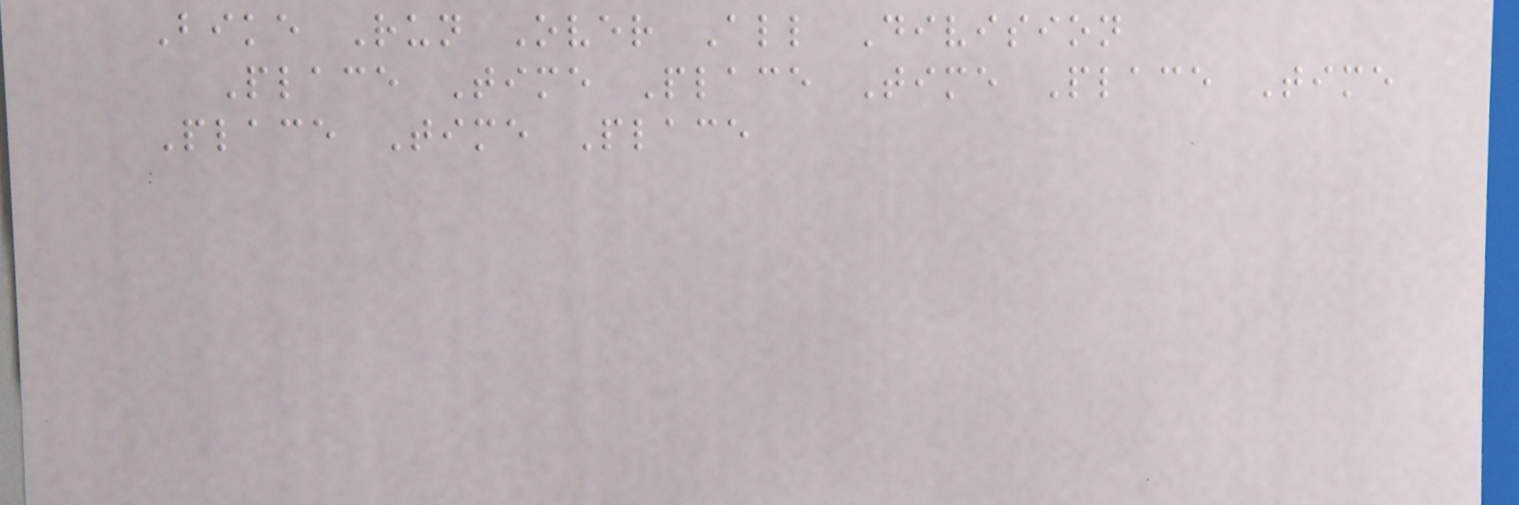Bike Run Over All Division
Place Time Place Time Place Time
Place Time Place
